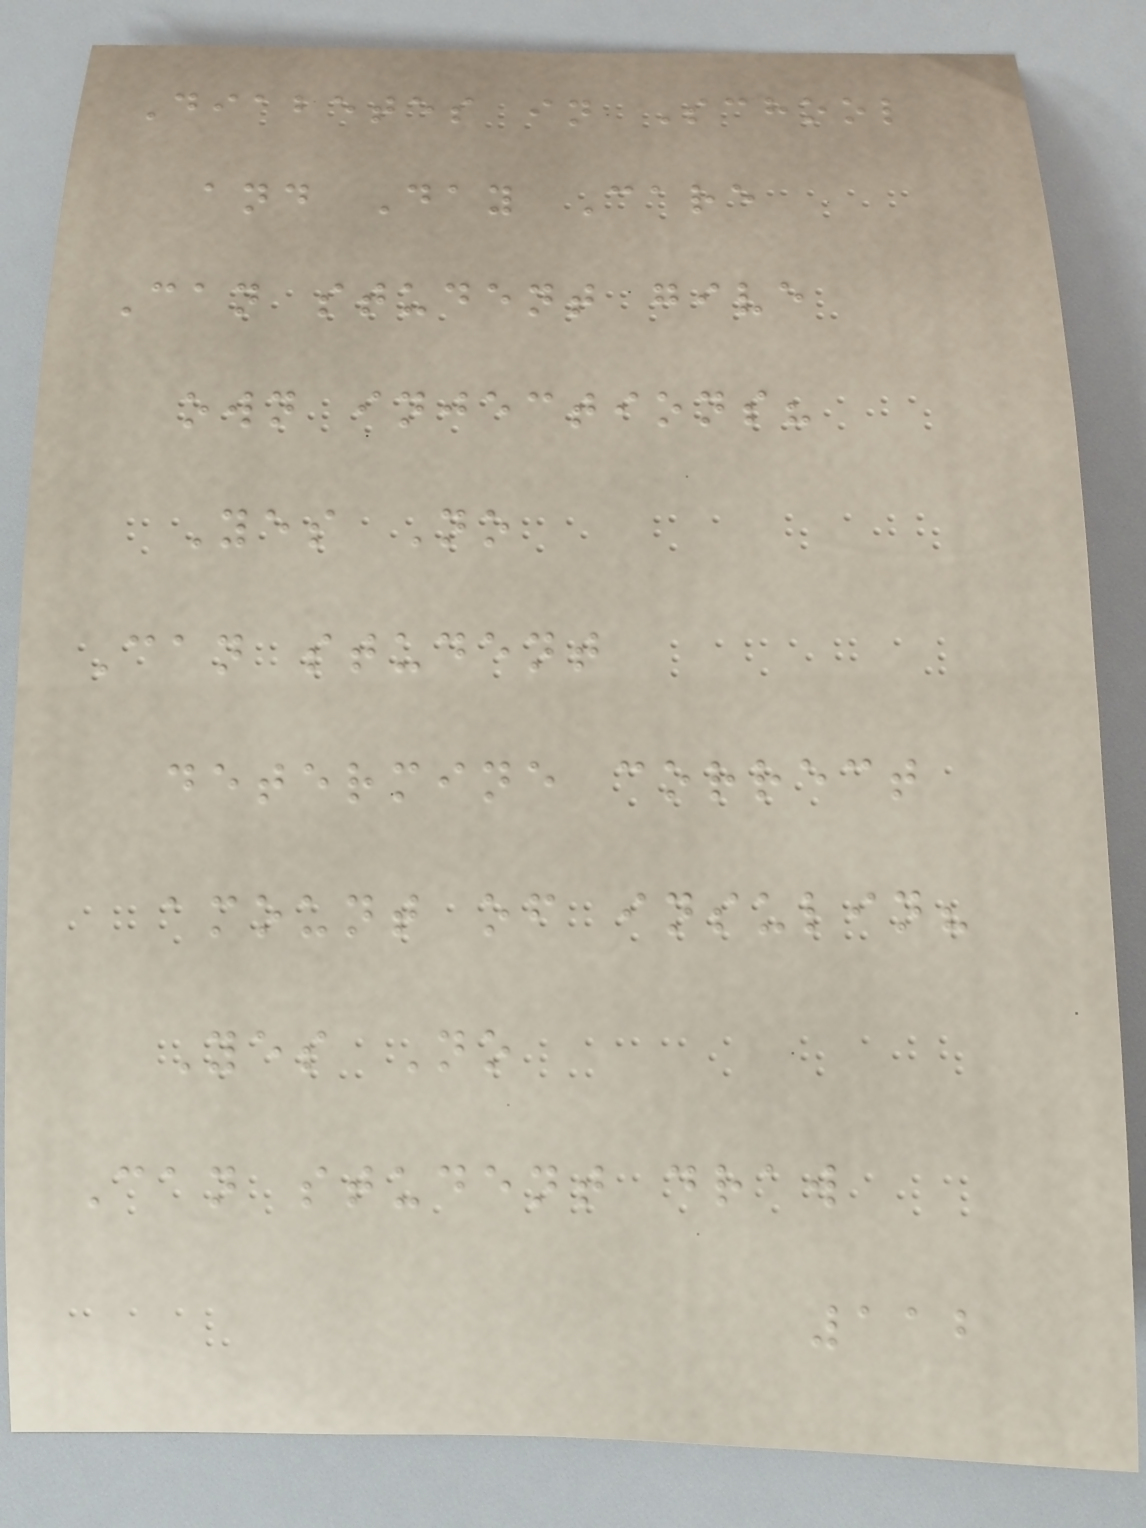Diabetes in School
and Day Care
Can student give
own injections?
Yes No
Can student
determine correct
amount of insulin?
Yes No
Can student draw
112
